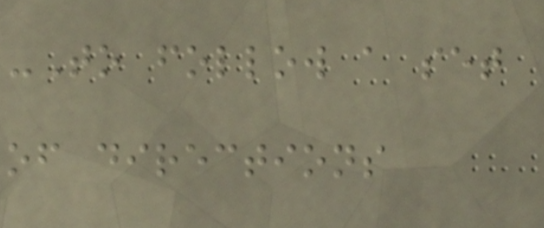-To follow a set
of directions
